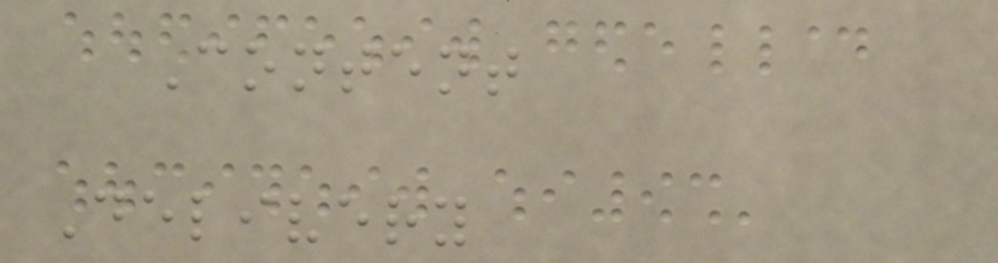Content
Delivery
